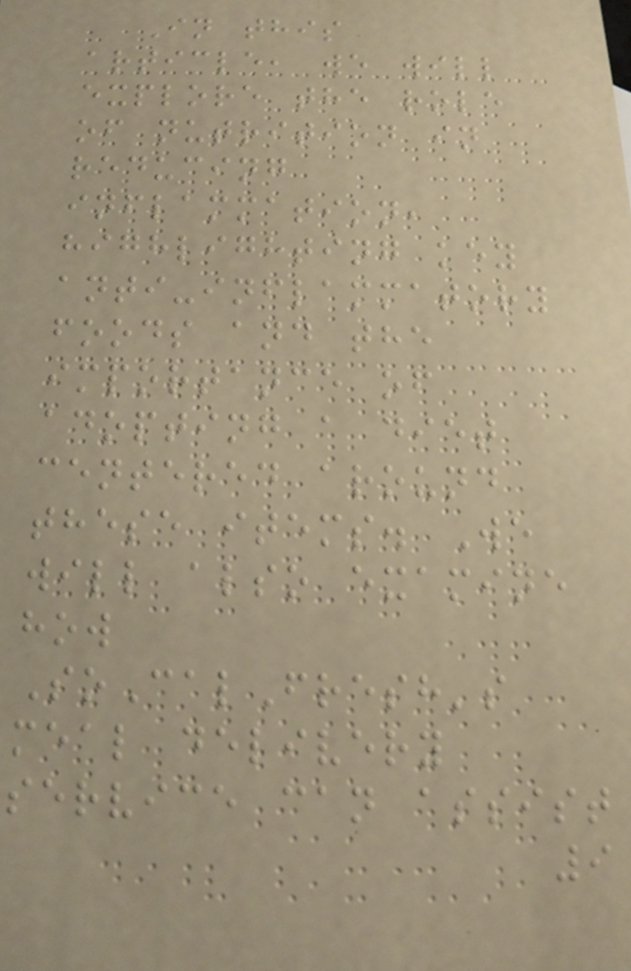In this
article, we will
explore the role
of nutrition in
reducing
inflammation,
highlighting key
anti-inflammatory
foods and the
importance of
adopting a diet
centered around
these items. We
will also examine
how
SoCalFresh's
meal delivery
service can assist
9
